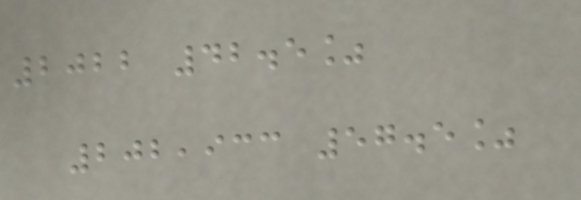2022 42.5%
202,933 57.5%
